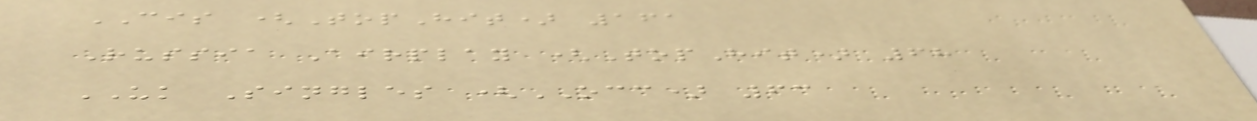CIS (TopHit) 161
Russia Airplay (TopHit) 68
UK Singles (OCC) 63
